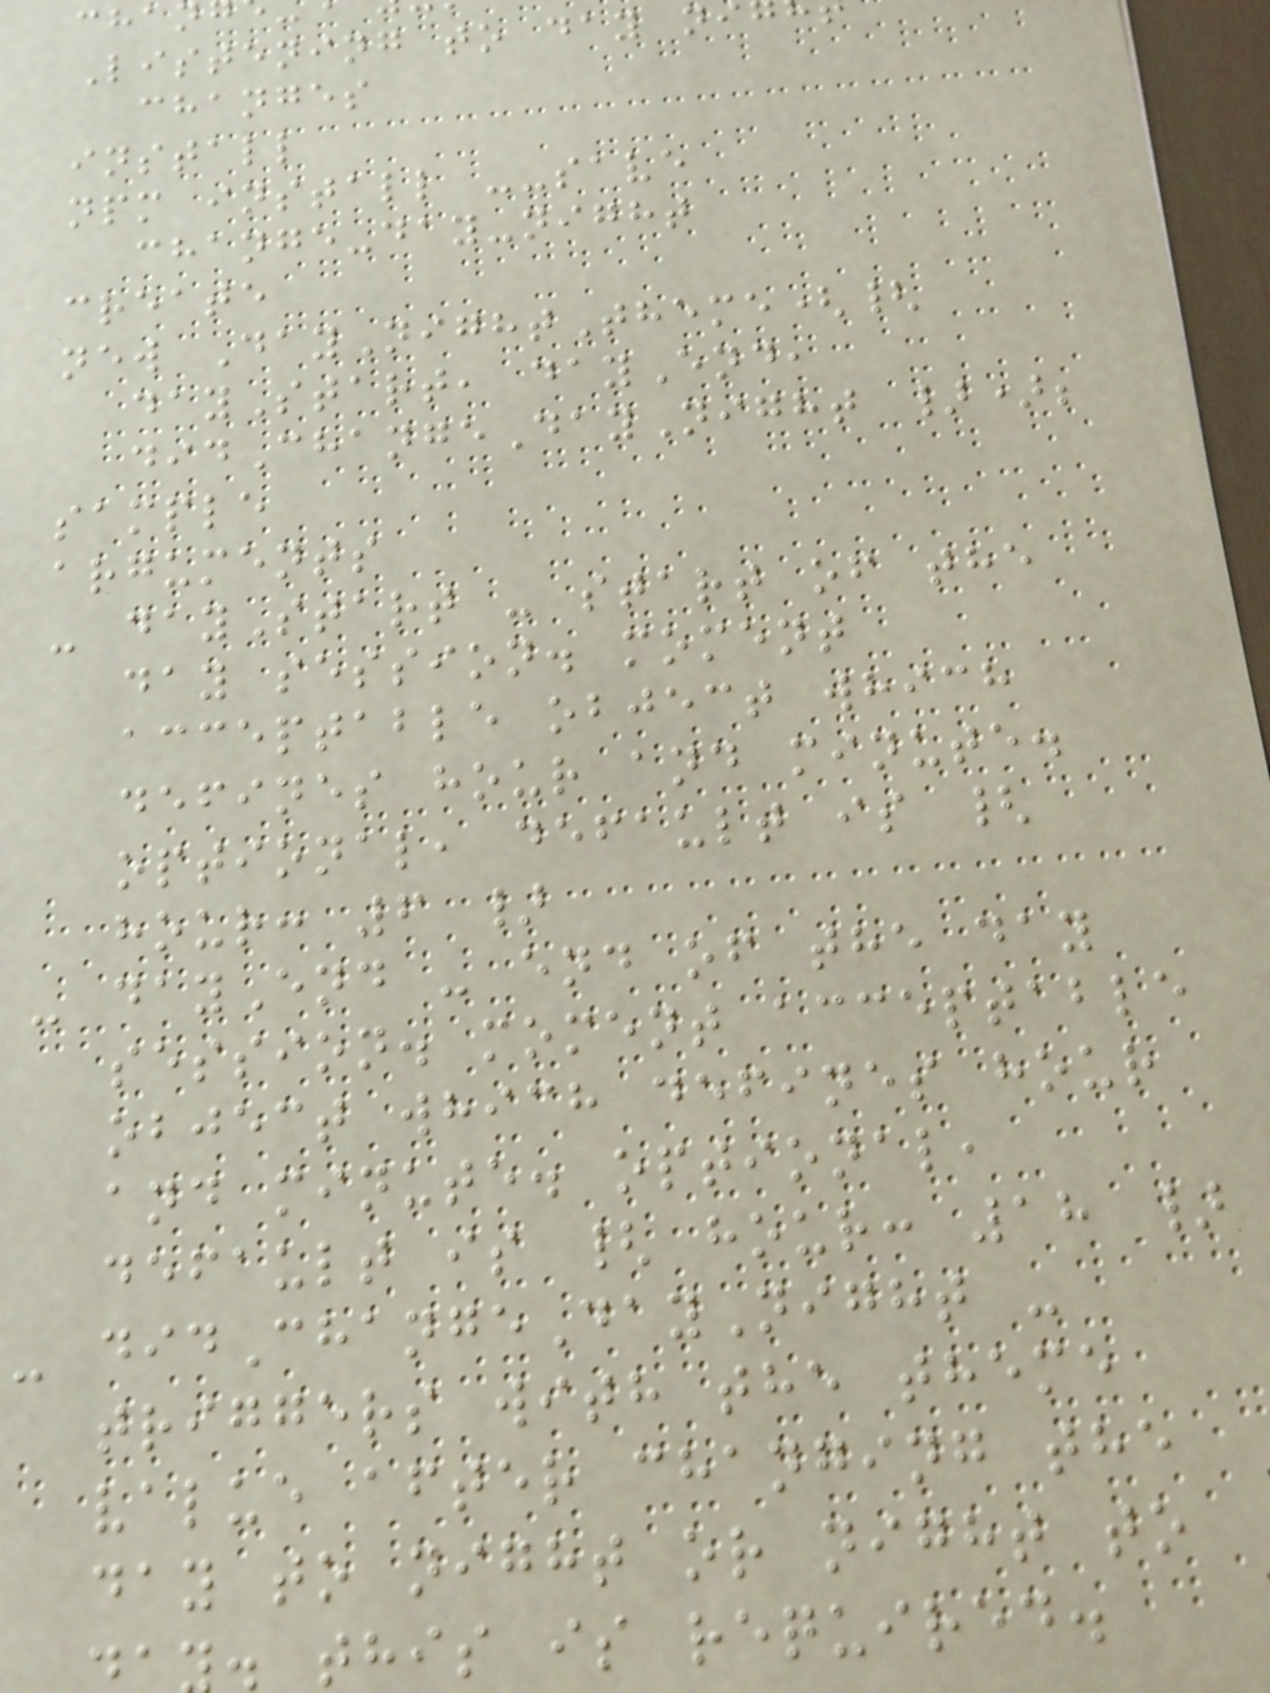chan
Listening to day ni
changes
install
npm install --save
change-day-night
create
new DayNightTheme({
dayStart, dayEnd,
didChangeDayNight });
sample
arguments
- dayStart - start of the
day session. moment
acceptable object which
defines hour and minute.
optional, default is {
hour: 6 }
- dayEnd - end of the day
session. moment acceptable
object which defines hour
and minute. optional,
default is { hour: 18 }
- didChangeDayNight -
triggers with the theme
value after changing the
day to night or night to
. this is required.
